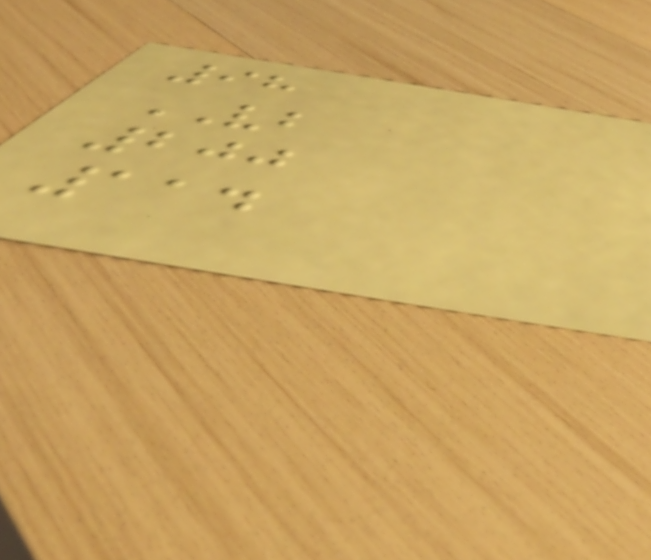98
VB
200
114
